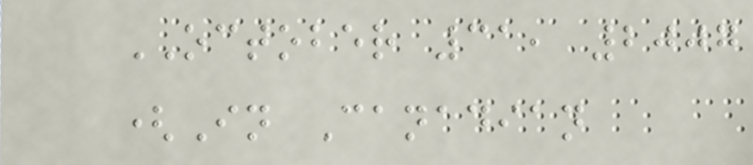OCTOBER 31, 2007
(In Canadian
